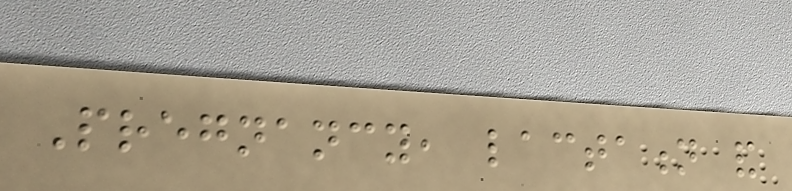Pregnancy, lactation and
